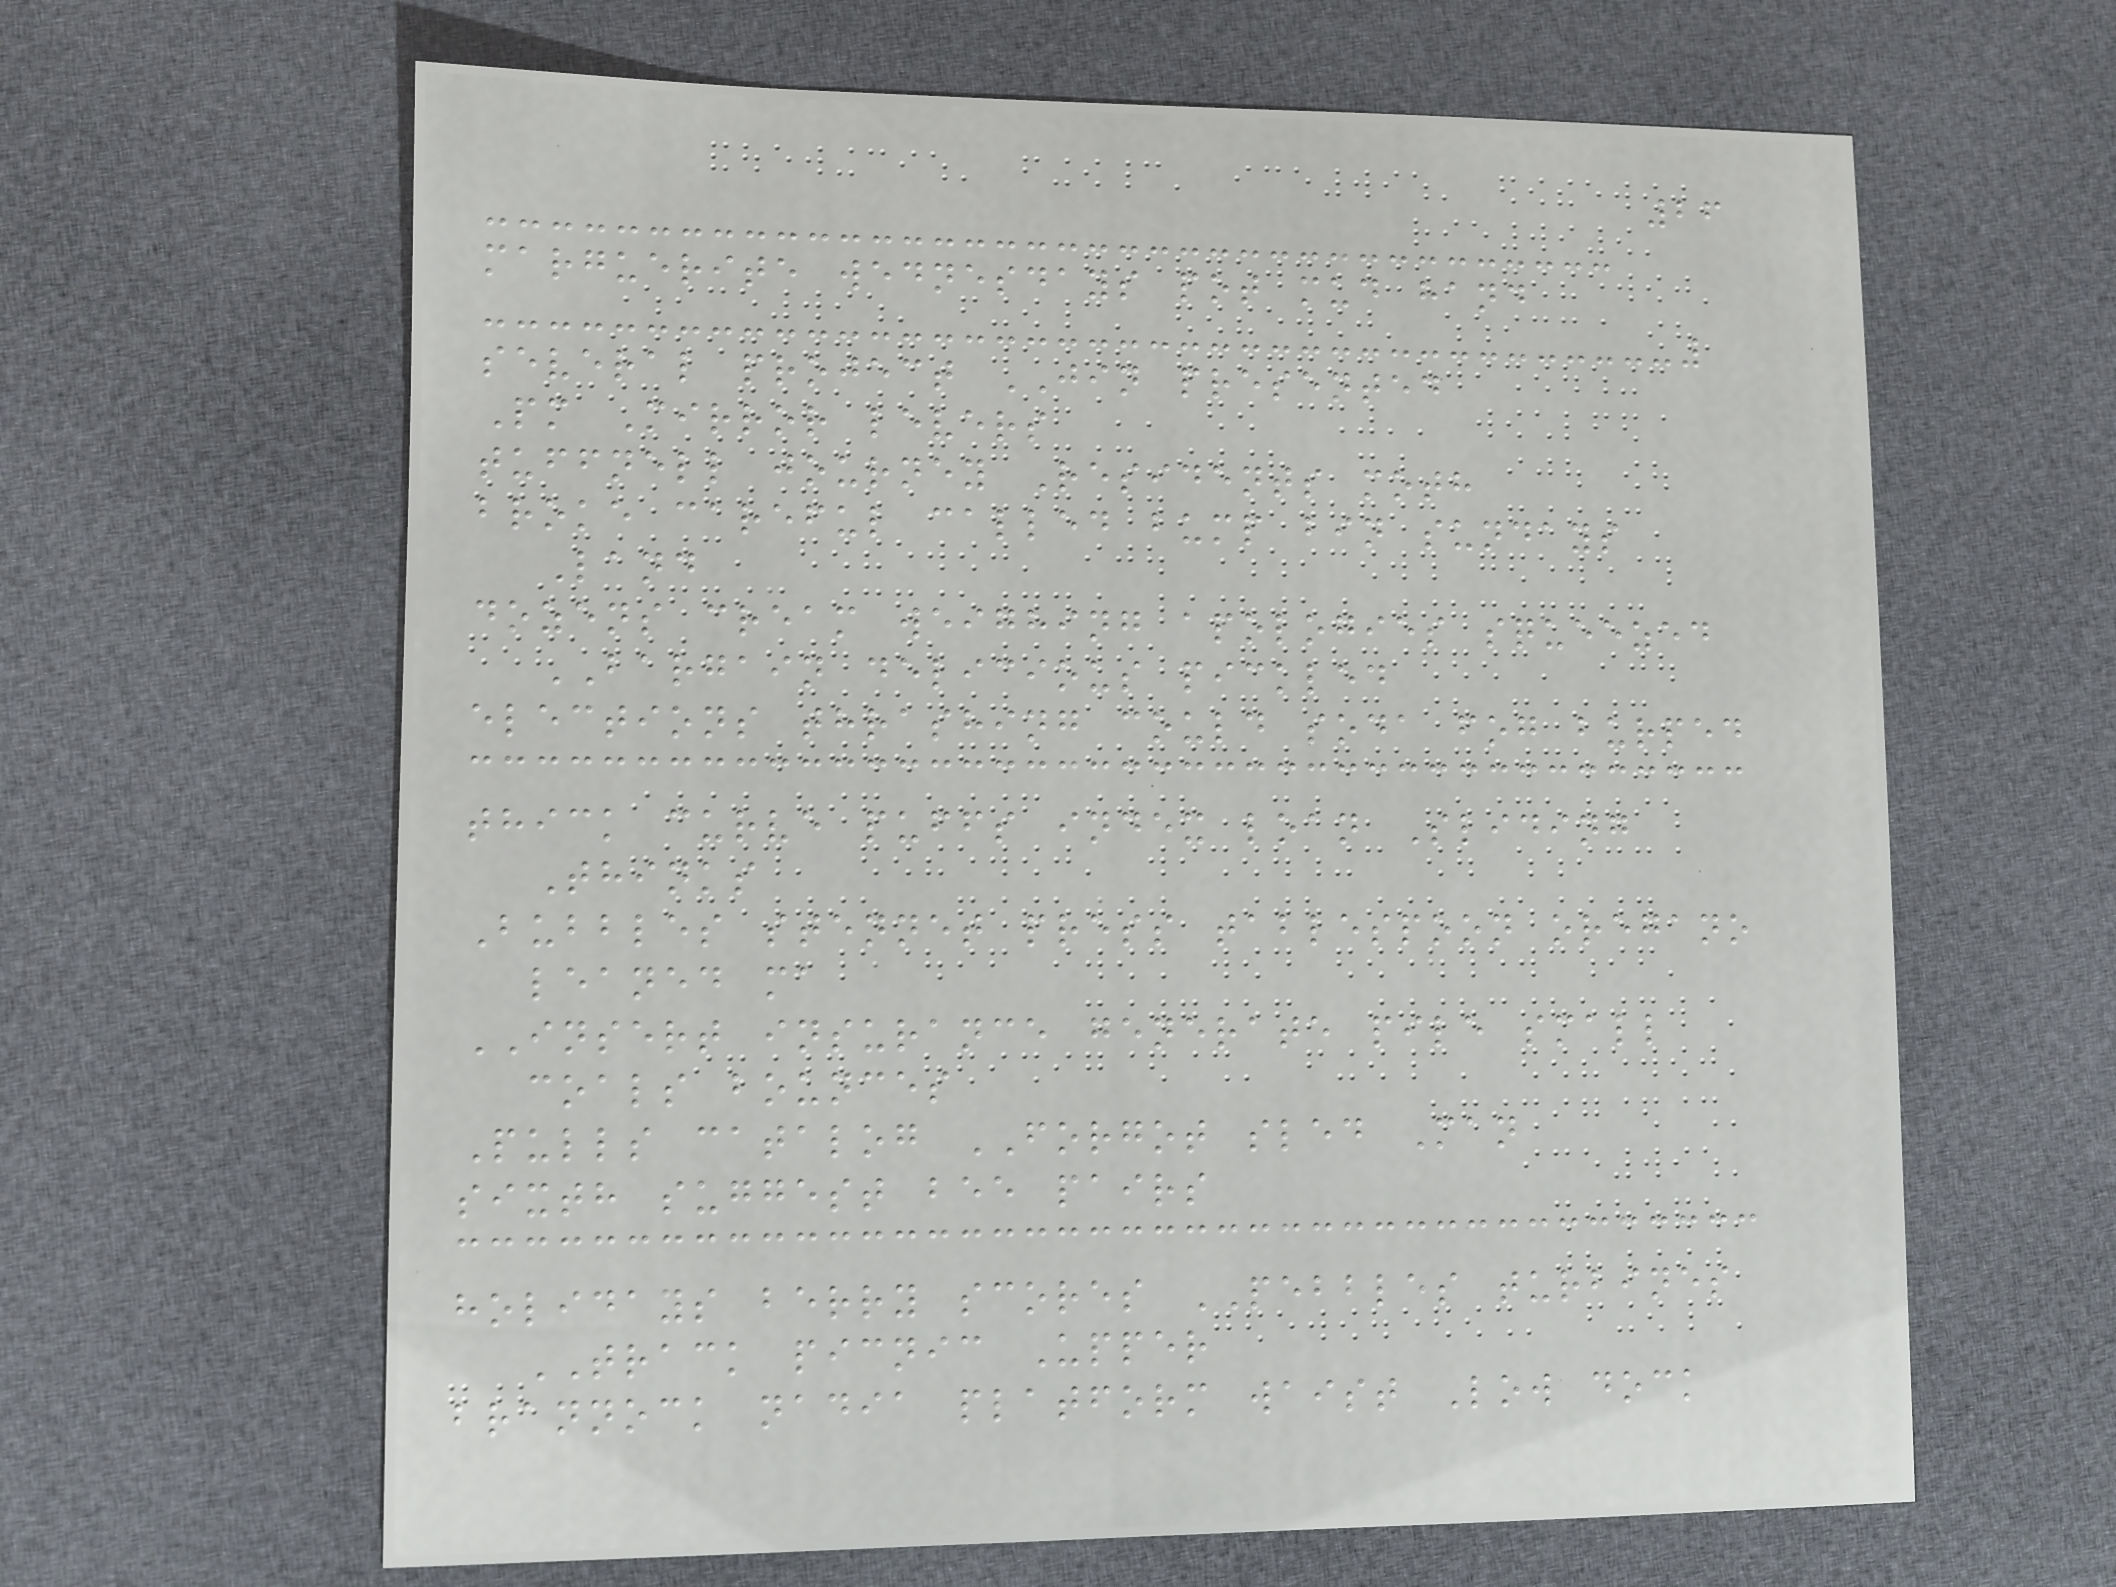26
marguerite wednesdays pot mud hand
several project JIN presented
Pm Mirror levers
tuffnell journey Residents moth
broke careful called bump bin sundays
Land
dozens cream weighing apologies squeezed
BARGAIN delicious pickled
elections thrashing could soda fog burped
thick curve puffs index loan Sliding
Thinks
Bubbles stennet press tablespoon oregano
leaned ma
INSERT insurance generate pile small
coals bounces
Pulls catalog FORGOT sled Man
sixth suggest bee pairs
holidays berry scores PEBBLES turbines
TRACK picnic Upper
brannock nadia platform waist Low dock
